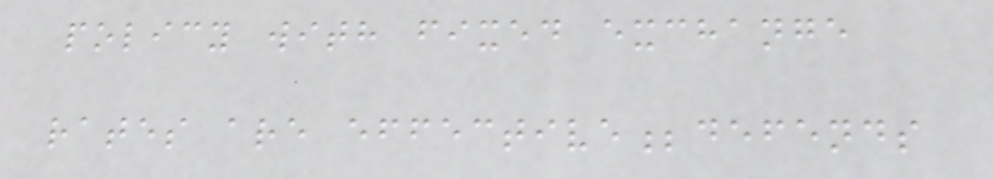policy with fixed exchange
rates are effective;defends
